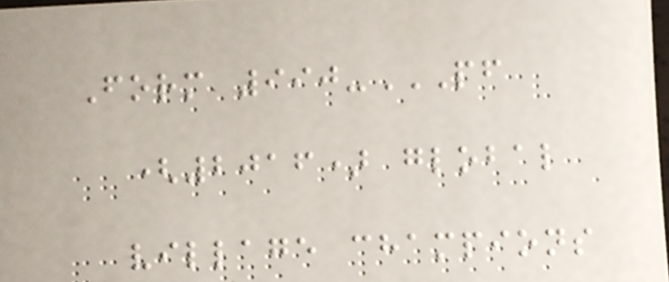Form 990-PF
(2016) GLOBAL
VILLAGE CHAMPIONS
